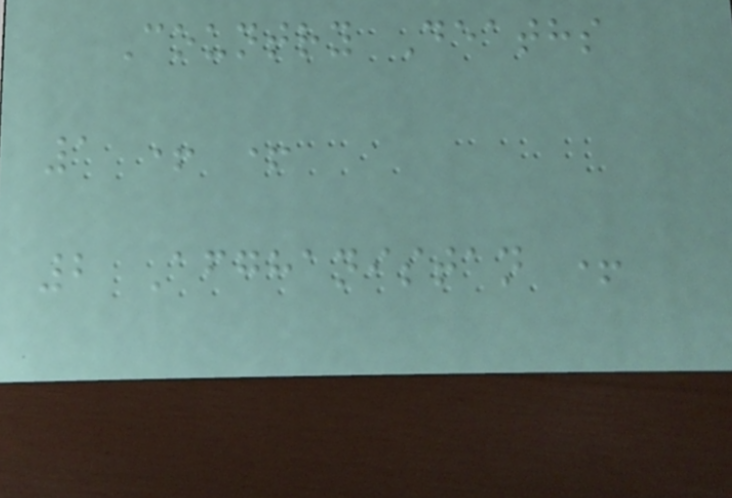Country Deaths
1 + +
2 Afghanistan +
